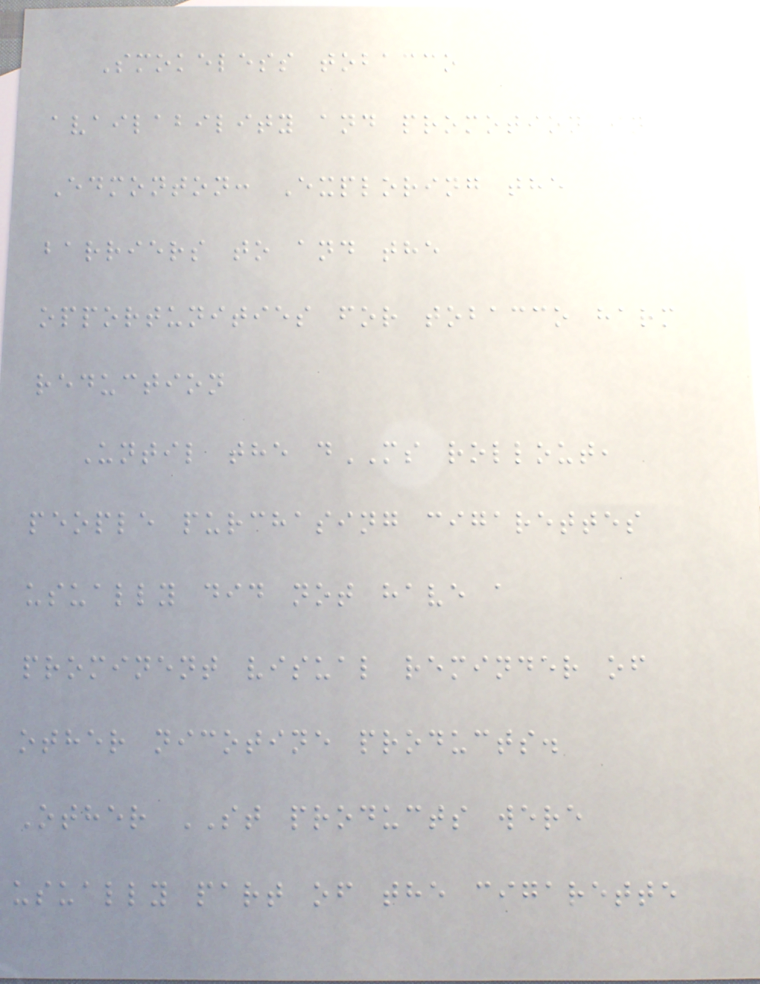Smokeless tobacco
availability and promotion in
Edmonton: Exploring the
barriers to and the
opportunities for tobacco harm
reduction
Until the dMS rollout,
people purchasing cigarettes
usually did not have a
prominent visual reminder of
other nicotine products.
Other ST products were
usually part of the cigarette
